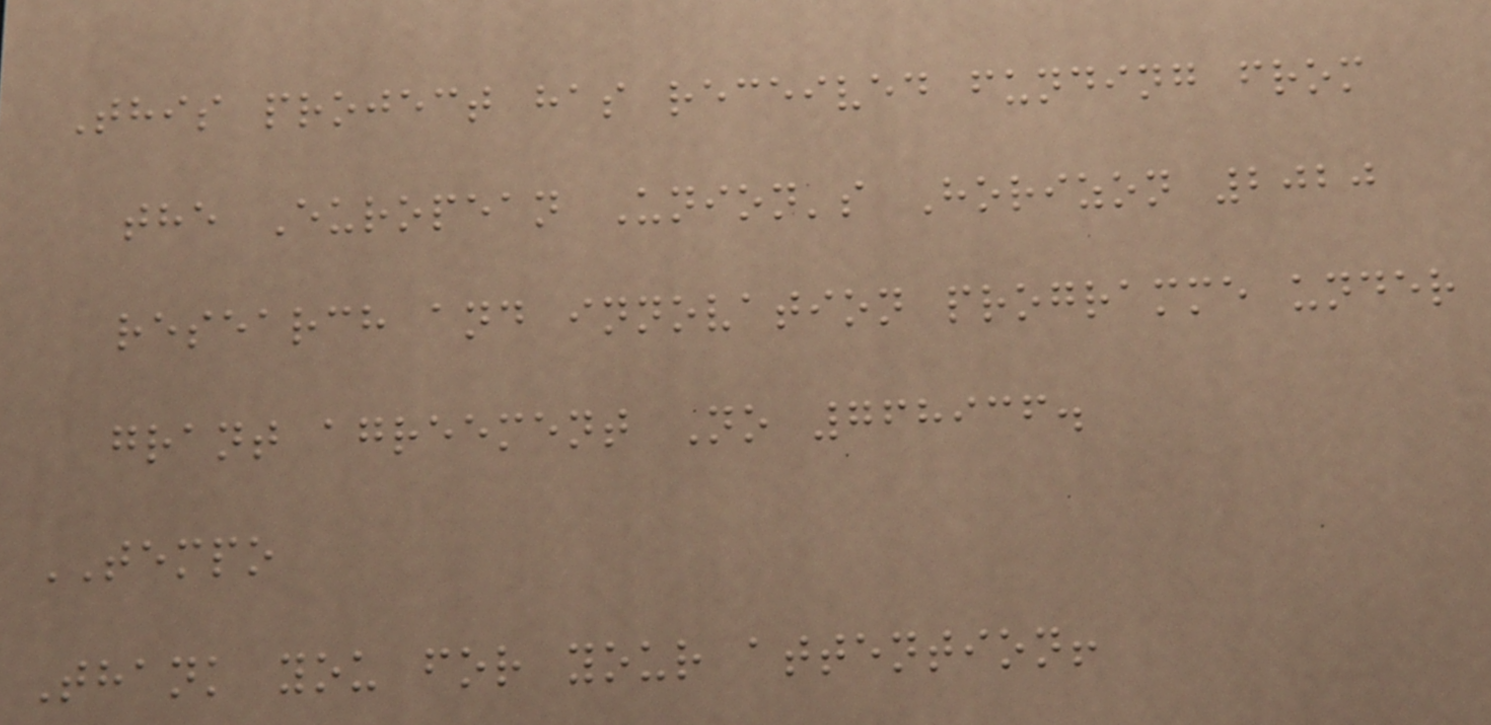This project has received funding from
the European Union's Horizon 2020
research and innovation programme under
grant agreement No 768936.
TEMPO
Thank you for your attention!
